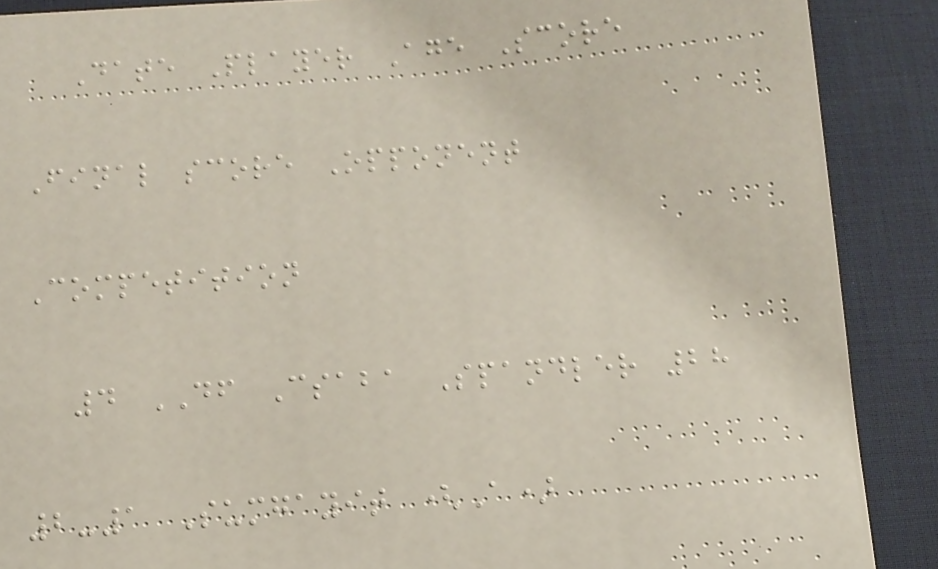Date Player Age Score
Final score Opponent
Competition
4 DF Csaba Spandler 28
2-1 Sumgayit (A)
